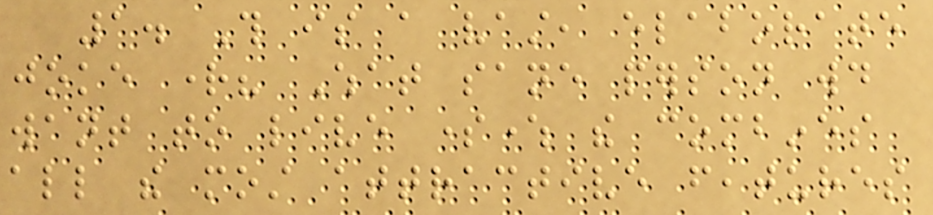1. This is a vast, elaborate
joke right? What sane person would
want to live somewhere the combines
all the most attractive features
